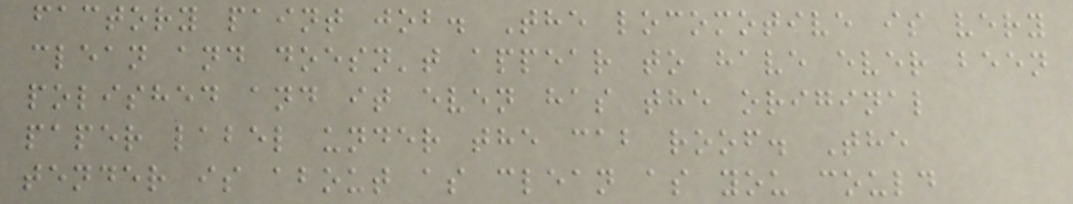factory paint job. The locomotive is very
clean and doesn't appear to have ever been
polished and it even has the original
paper label under the cab roof. The
tender is about as clean as you could
